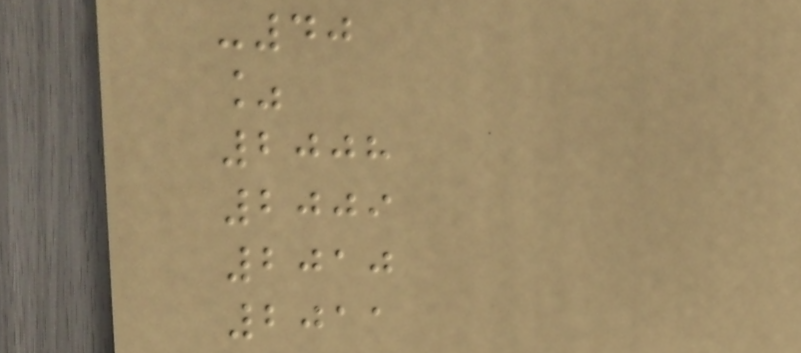-40
%
2008
2009
2010
2011
